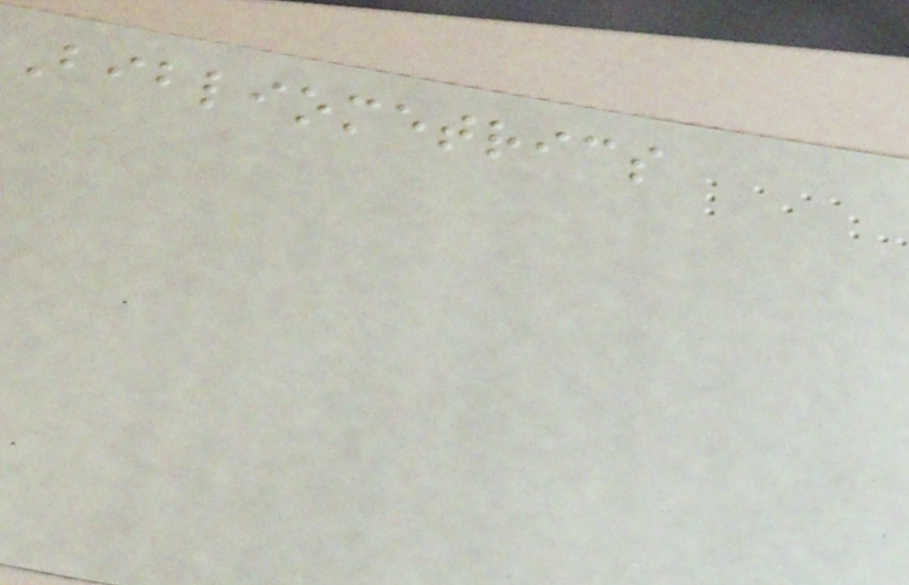Bibliometrics
